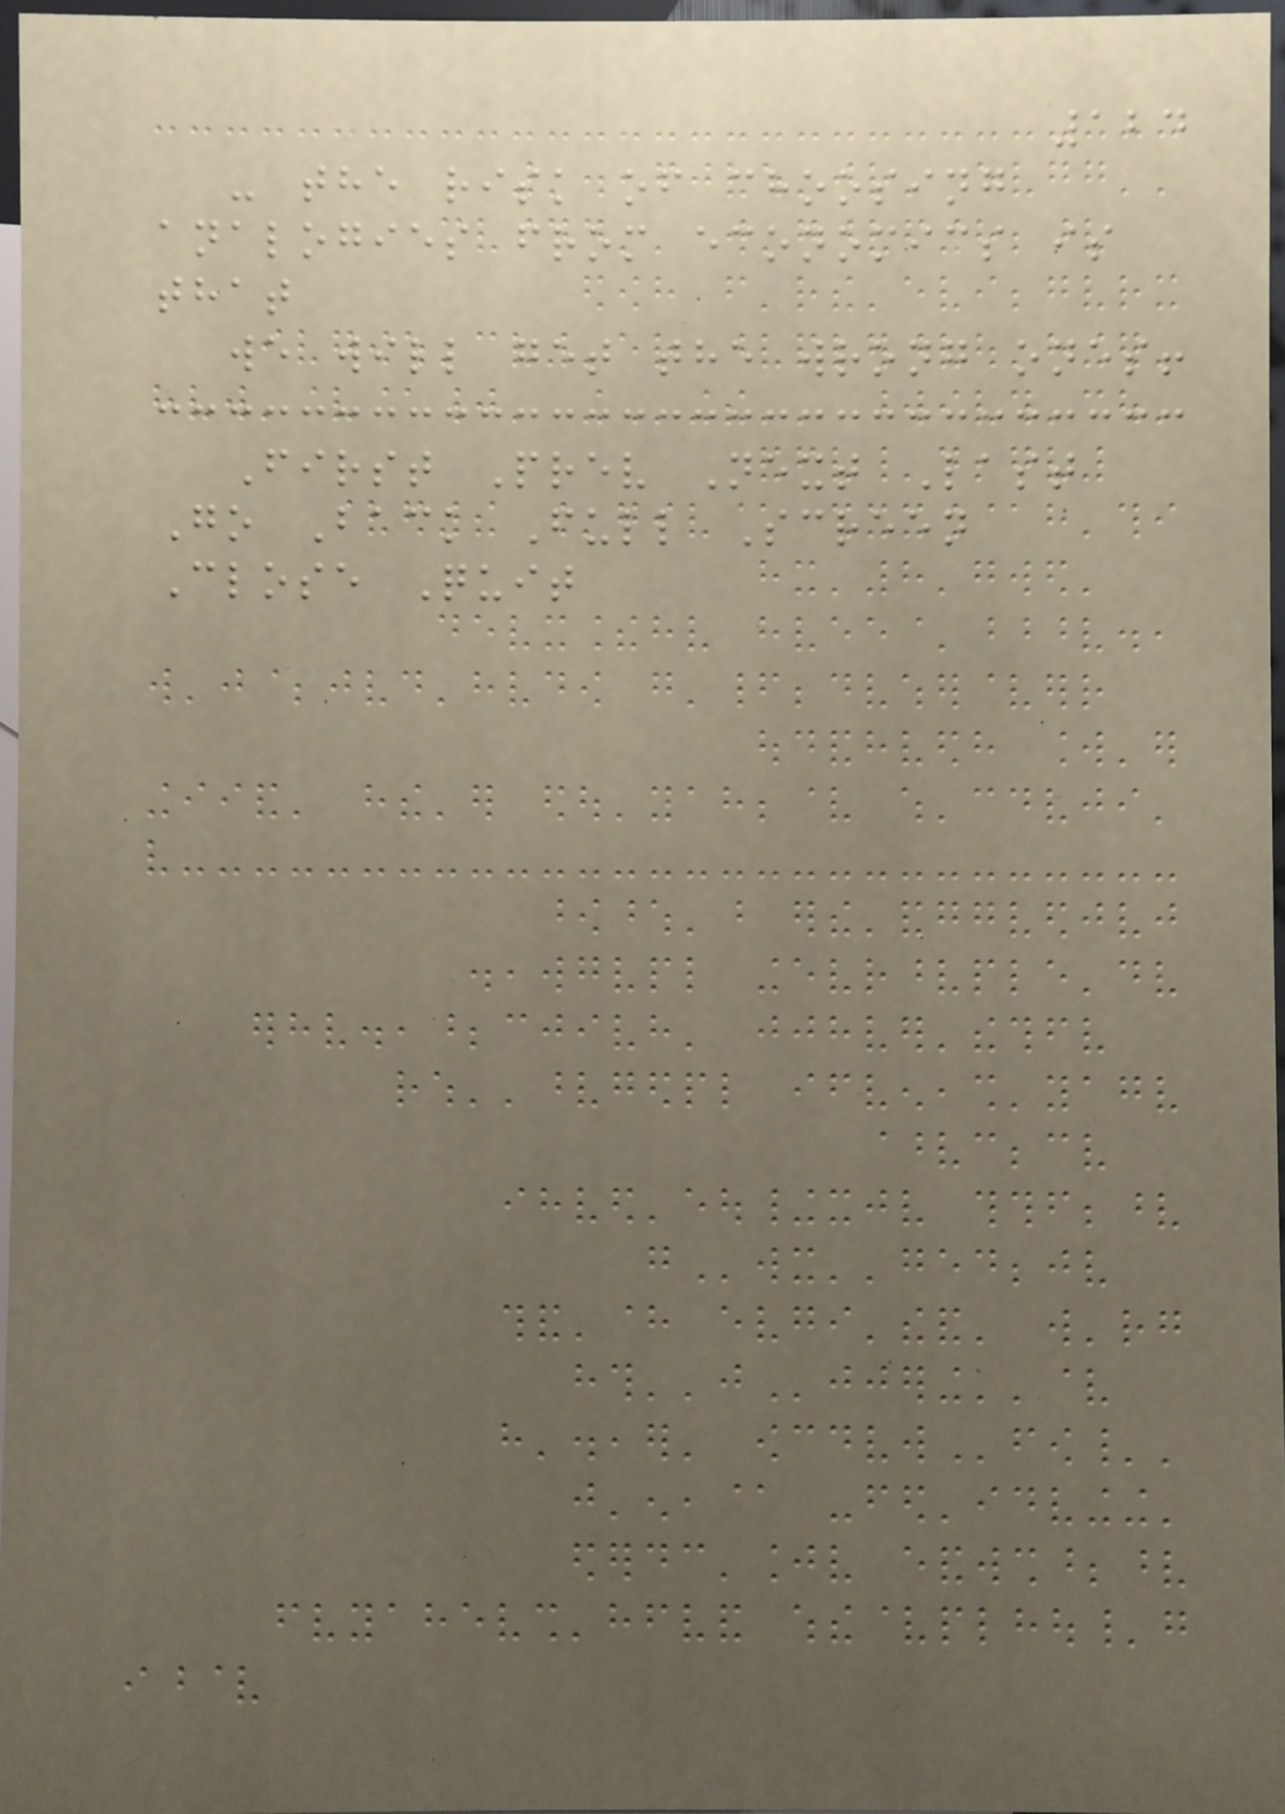124
- the risk of choosing
analogies from economics is
that
we will get the wrong ones!
First Prev Next Last
Go Back Full Screen
Close Quit
